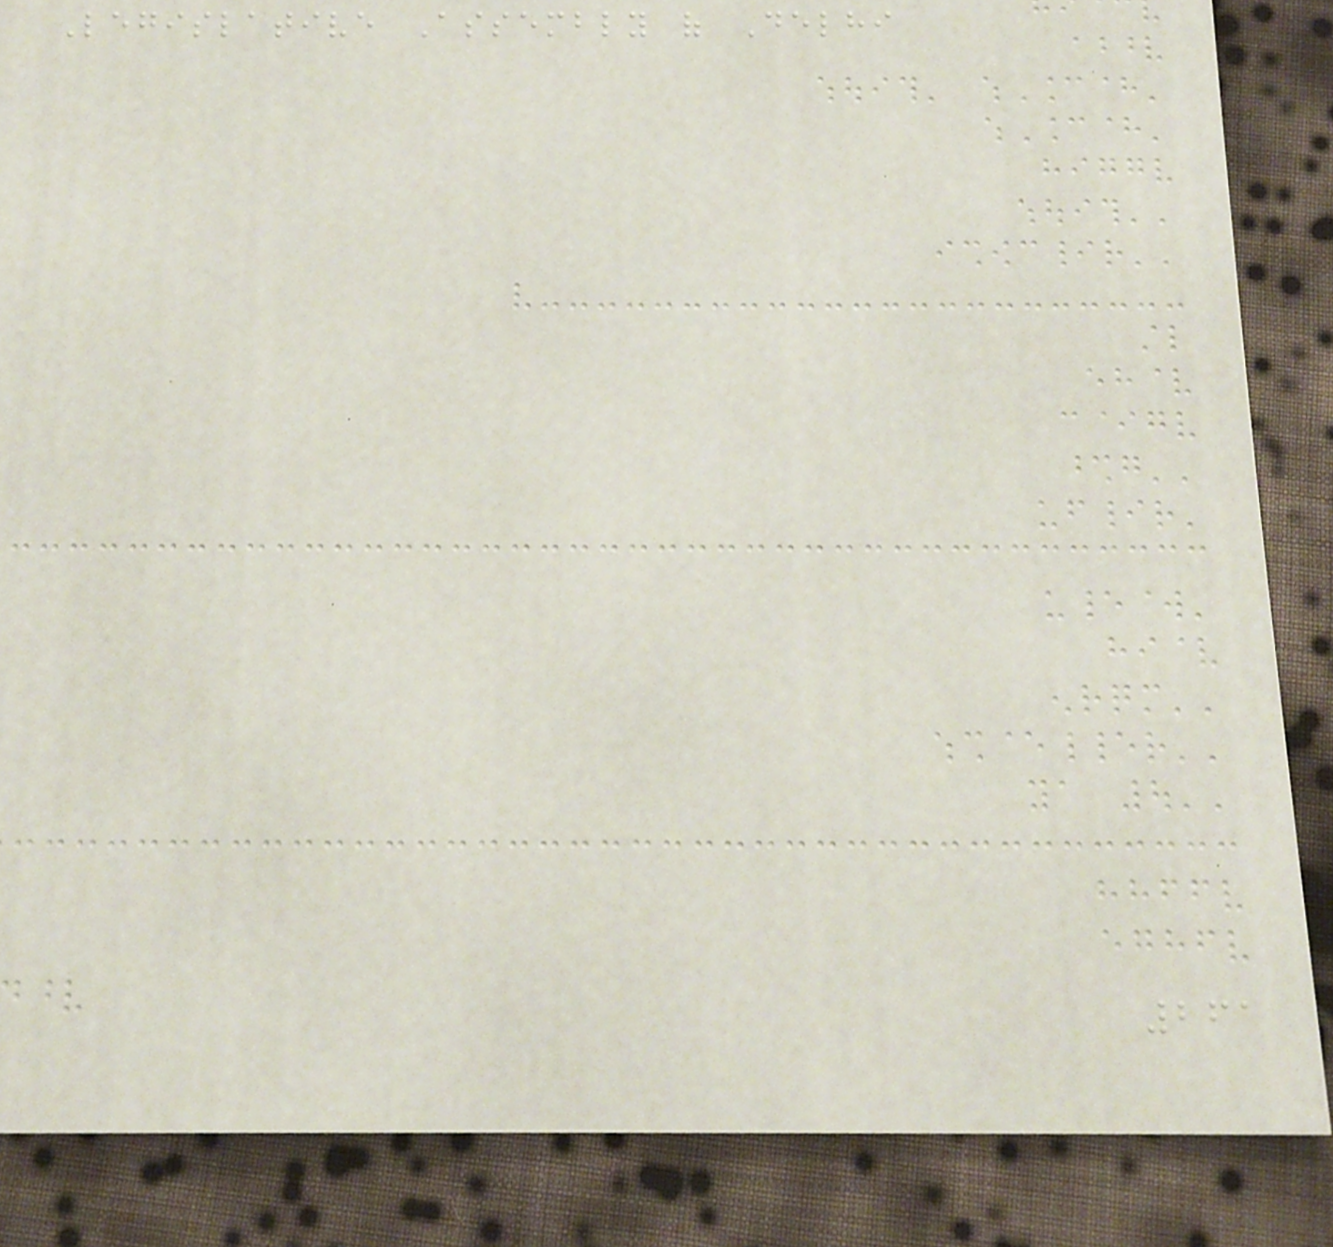Legislative Assembly of Delhi
261
